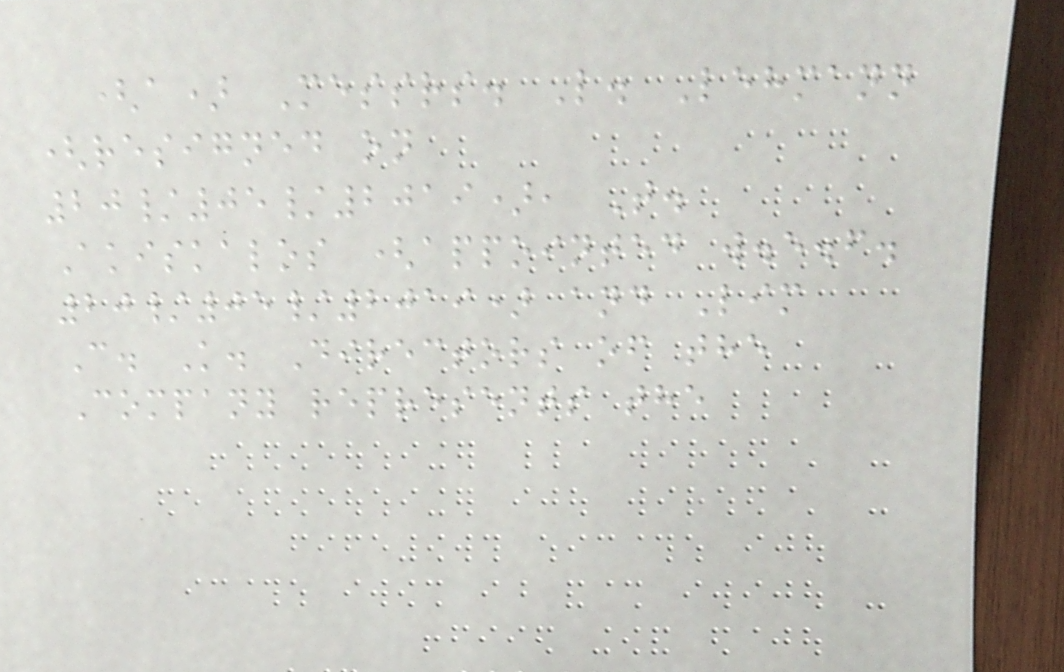(a) Messrs. L. Lehmann
(resigned on
20/05/2019), T.
Akiskalos (appointed w.e.f.
20/05/2019) and Lim
C. K. Directors of the
Company represents the
